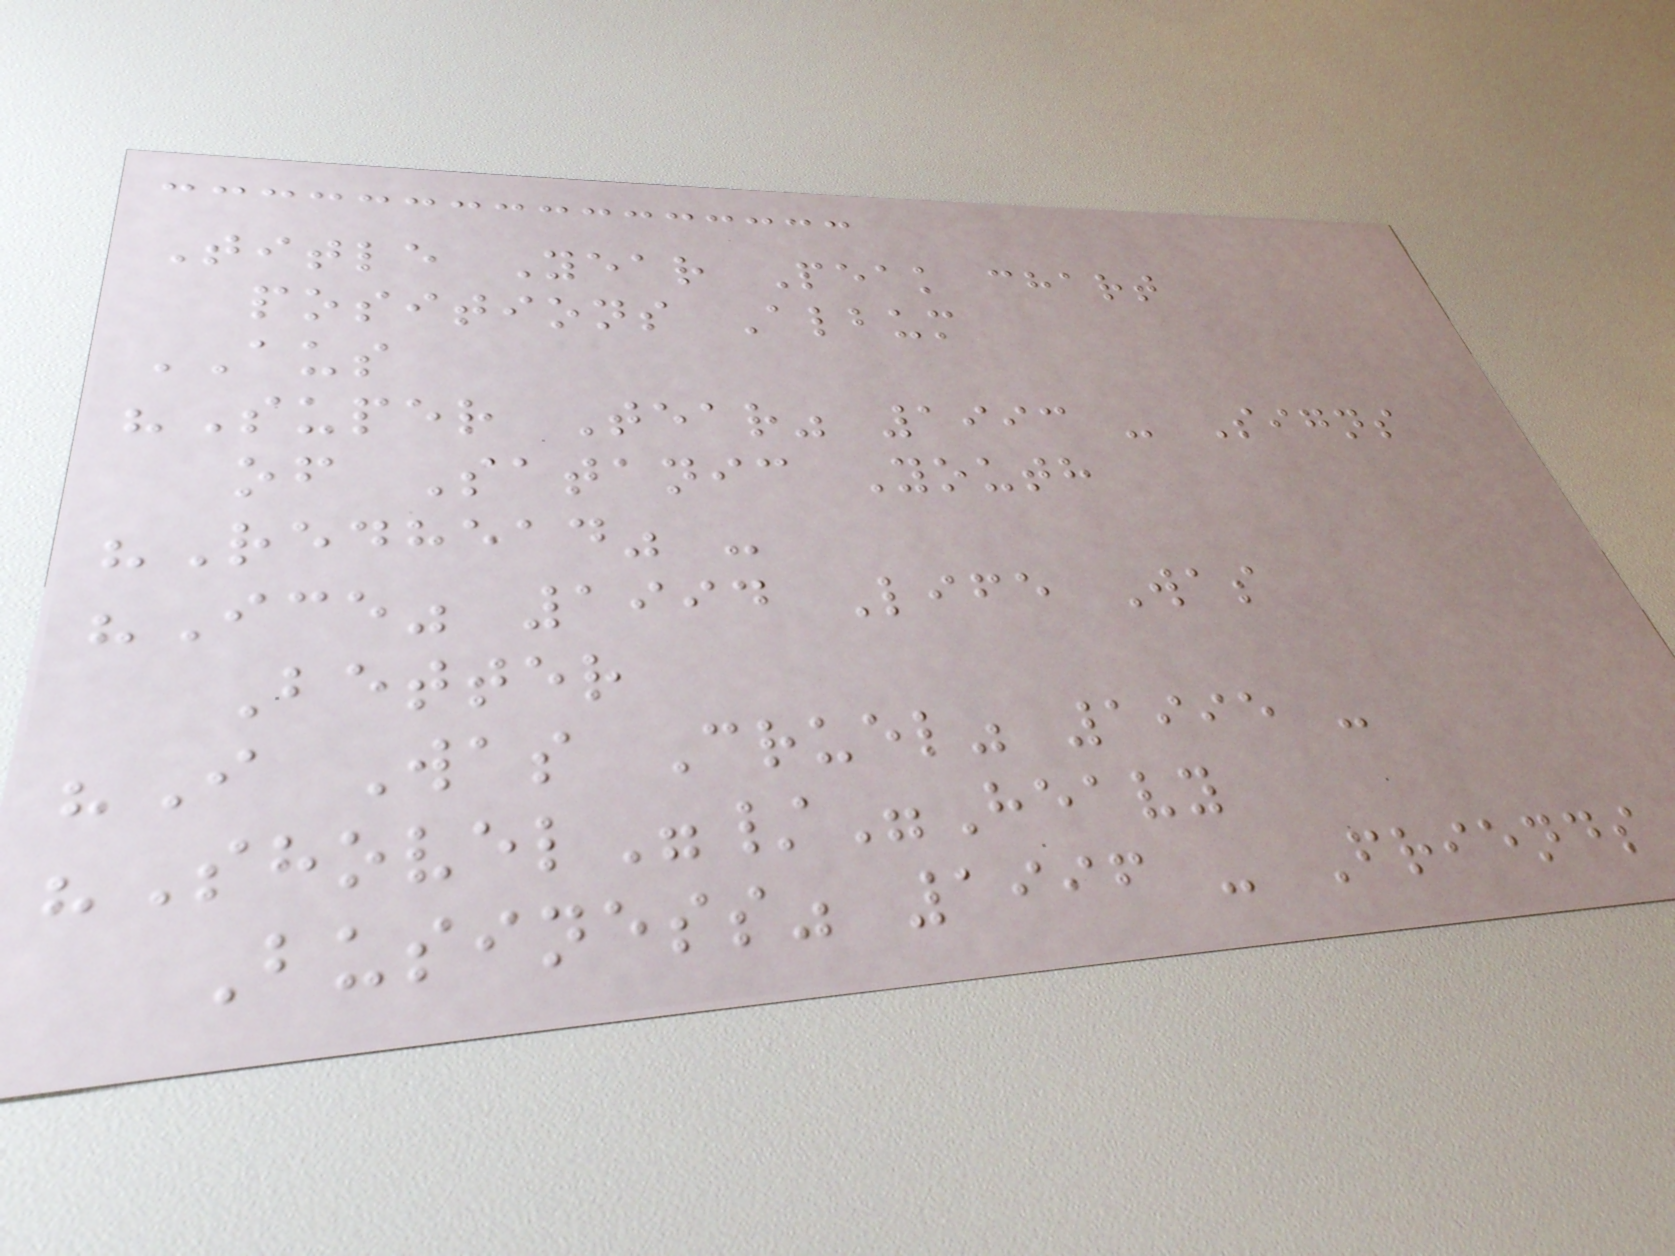Title Year Peak chart
positions Album
AUS
"Super Tear" 1993 - Signs
of Satanic Youth
"Redhead" -
"Ice" 1994 Life Was
Better
"I Was Cruel" 1995 -
"Shovel"/"Heavy
Business" 1996 - Friends
